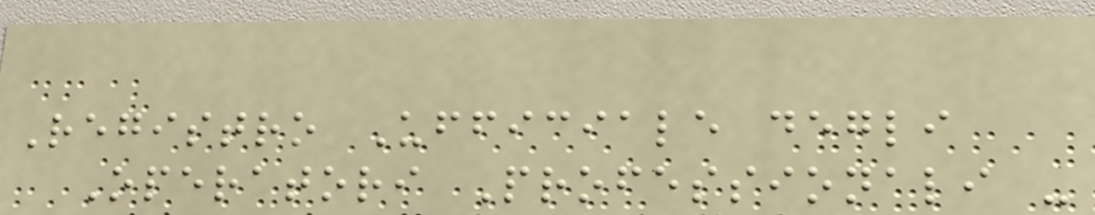Registro Ufficiale degli
Operatori Professionali -
